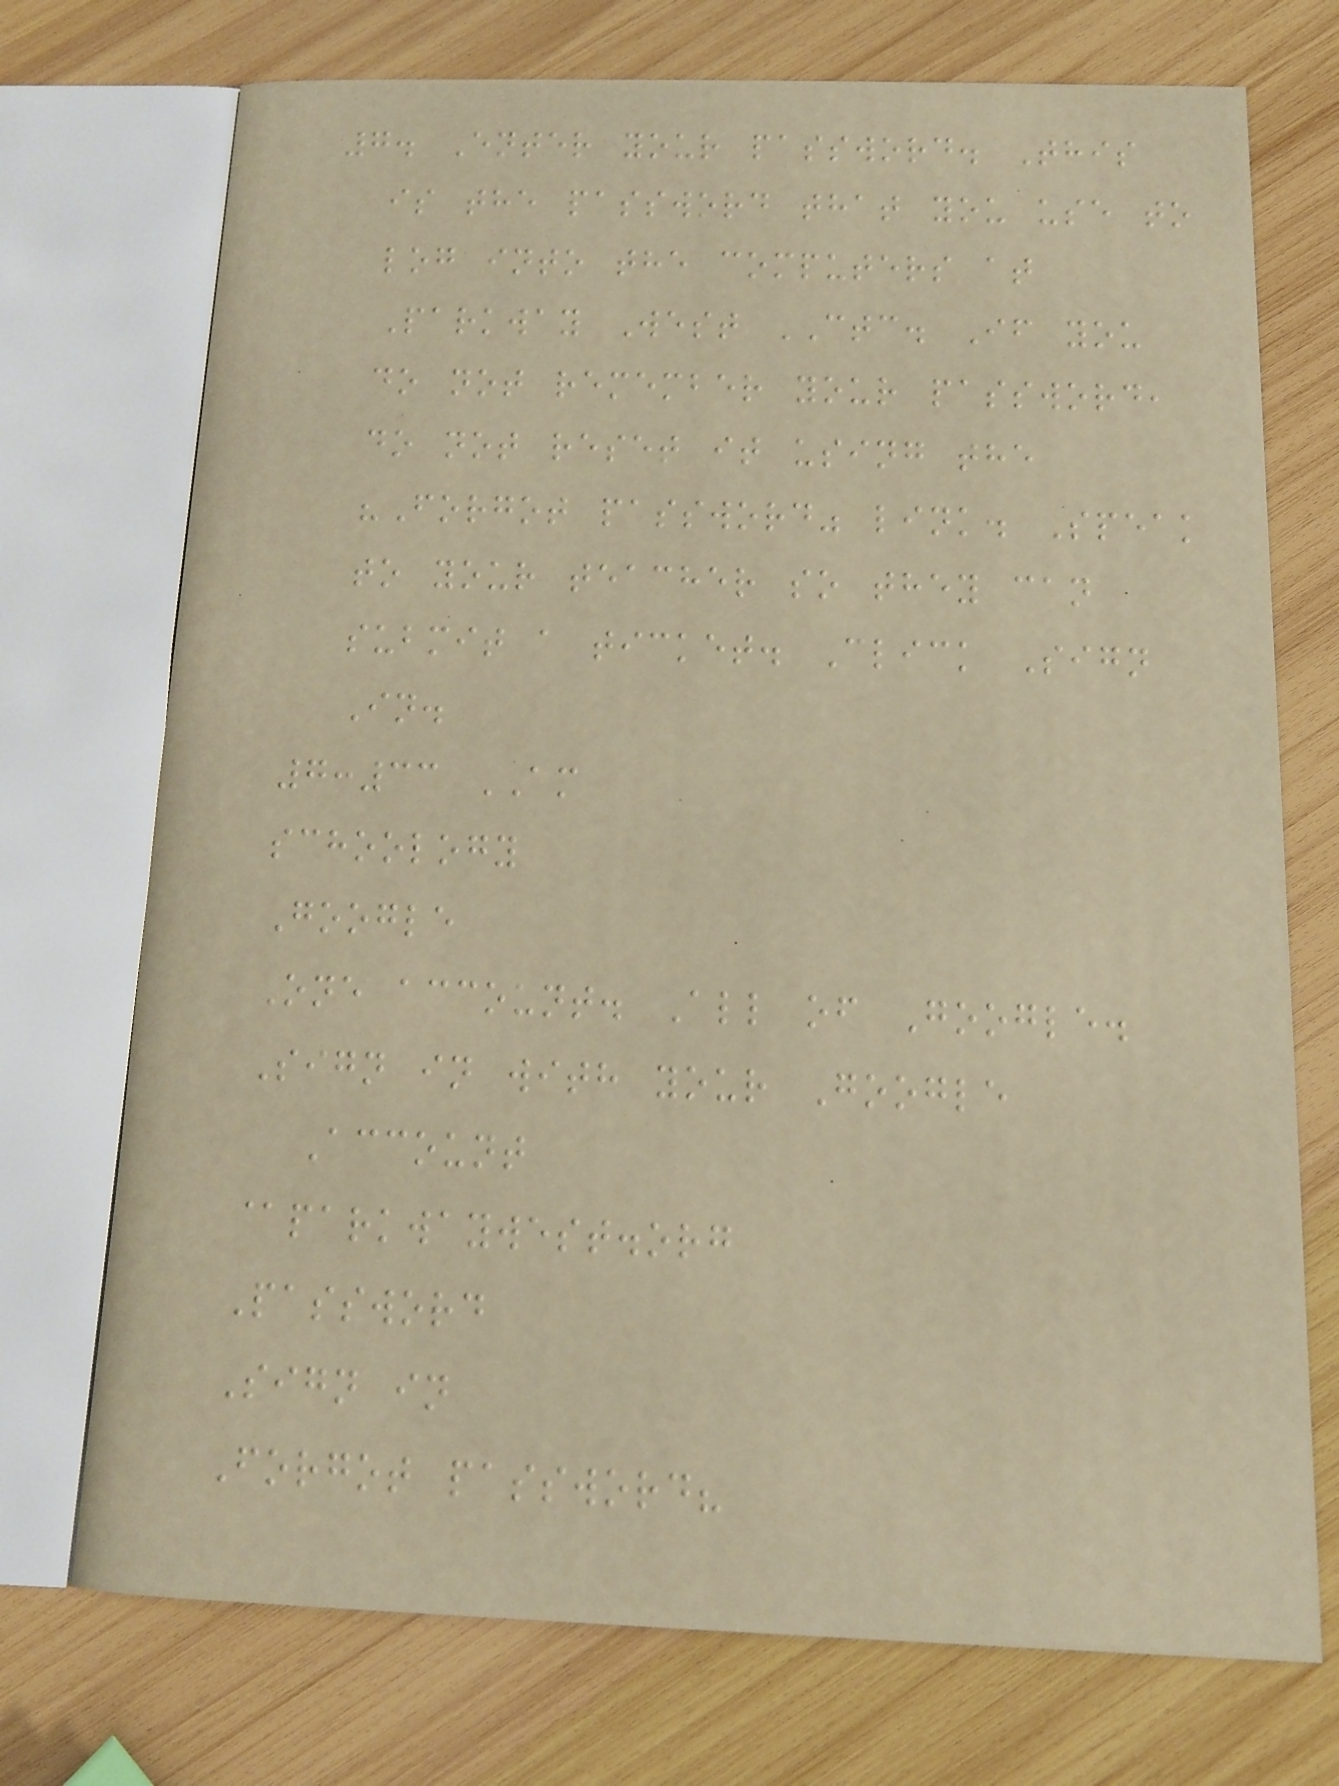7. Enter your password. This
is the password that you use to
log into the computers at
Parkway West CTC. If you
do not remember your password,
do not reset it using the
"Forgot password" link. Speak
to your teacher so they can
submit a ticket. Click Sign
In.
7:33 AM
schoology
Google
One account. All of Google.
Sign in with your Google
Account
@parkwaywest.org
Password
Sign in
Forgot password?
